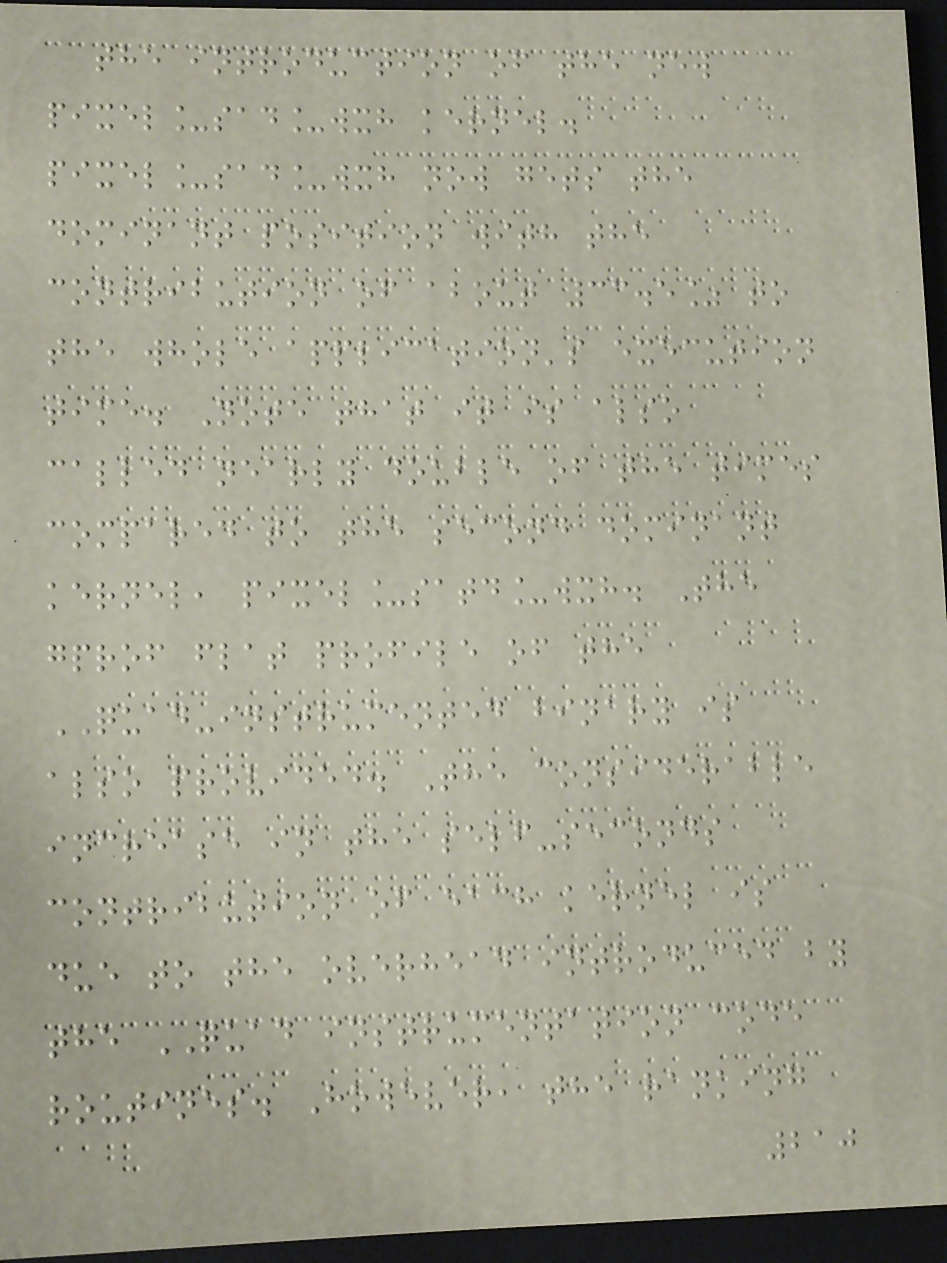the introduction of the new
pixel_sad_wxh kernel.
pixel_sad_wxh now gets the
dominant position with the
contribution of about 33.5% to
the whole application's execution
time. Note that it is also
called nearly double of the times
compared to the second dominant
kernel, pixel_satd_wxh. The
gprof flat profile of the
QUAD-instrumented binary is
also provided. The considerable
increase in the self-seconds
contribution of each kernel is
due to the overhead introduced by
the QUAD instrumentation code
routines. However, the ranking
210
